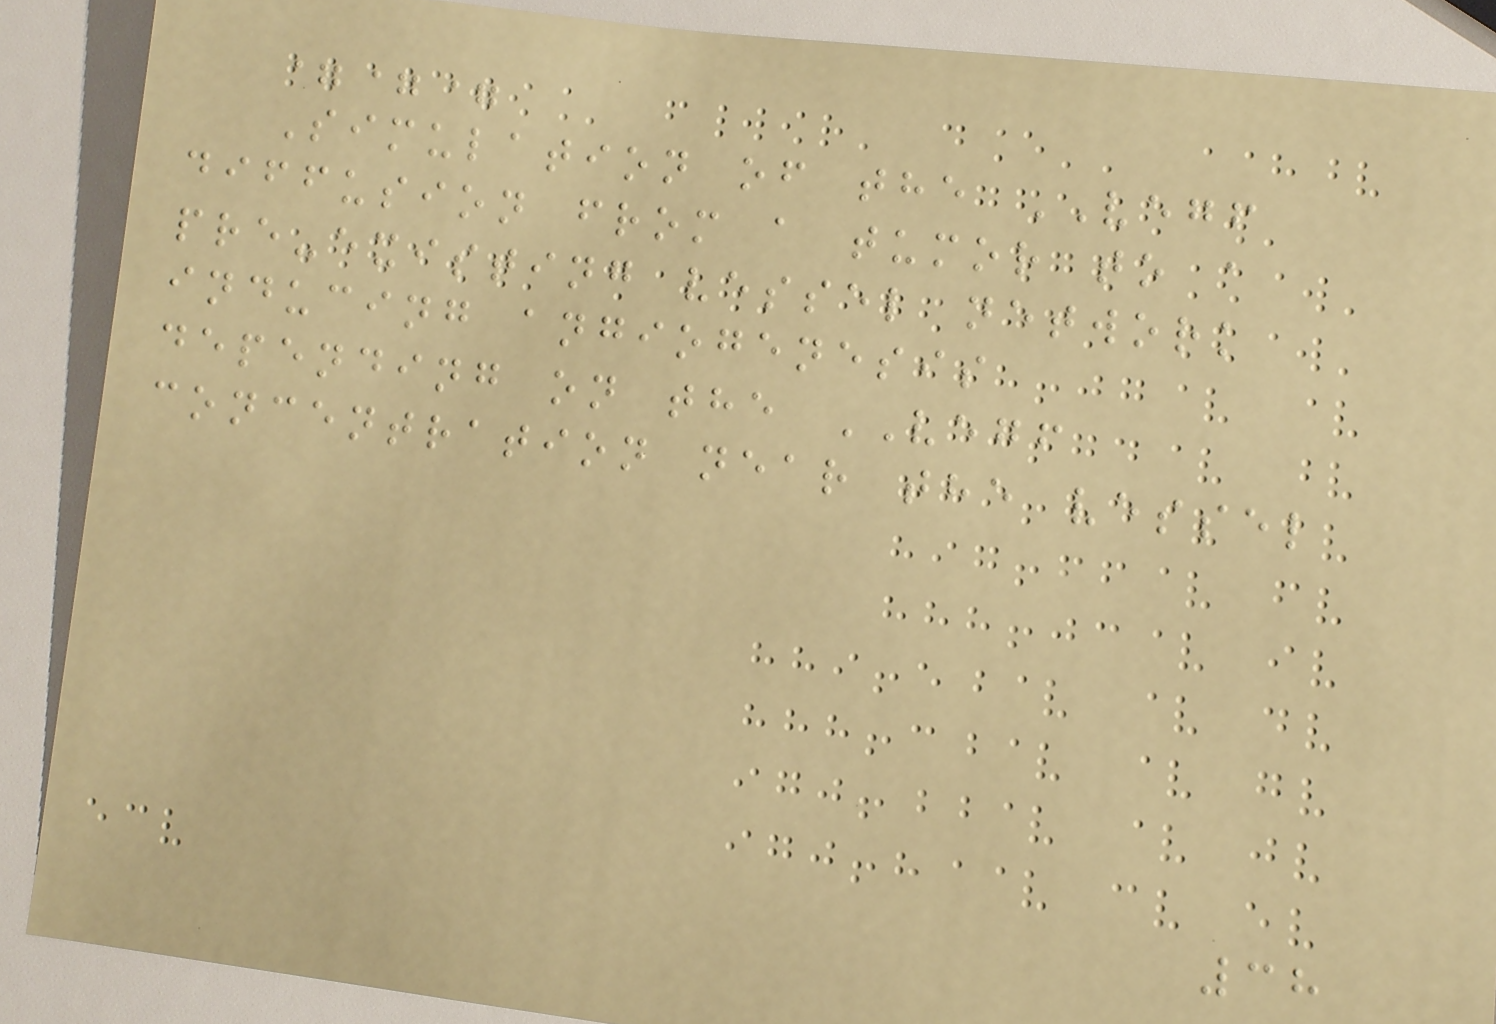===
Simulation of the VEGF
diffusion from a tumor to a
pre-existing vessel network
inducing angiogenesis
depending on the VEGF
concentration near the vessel
38
